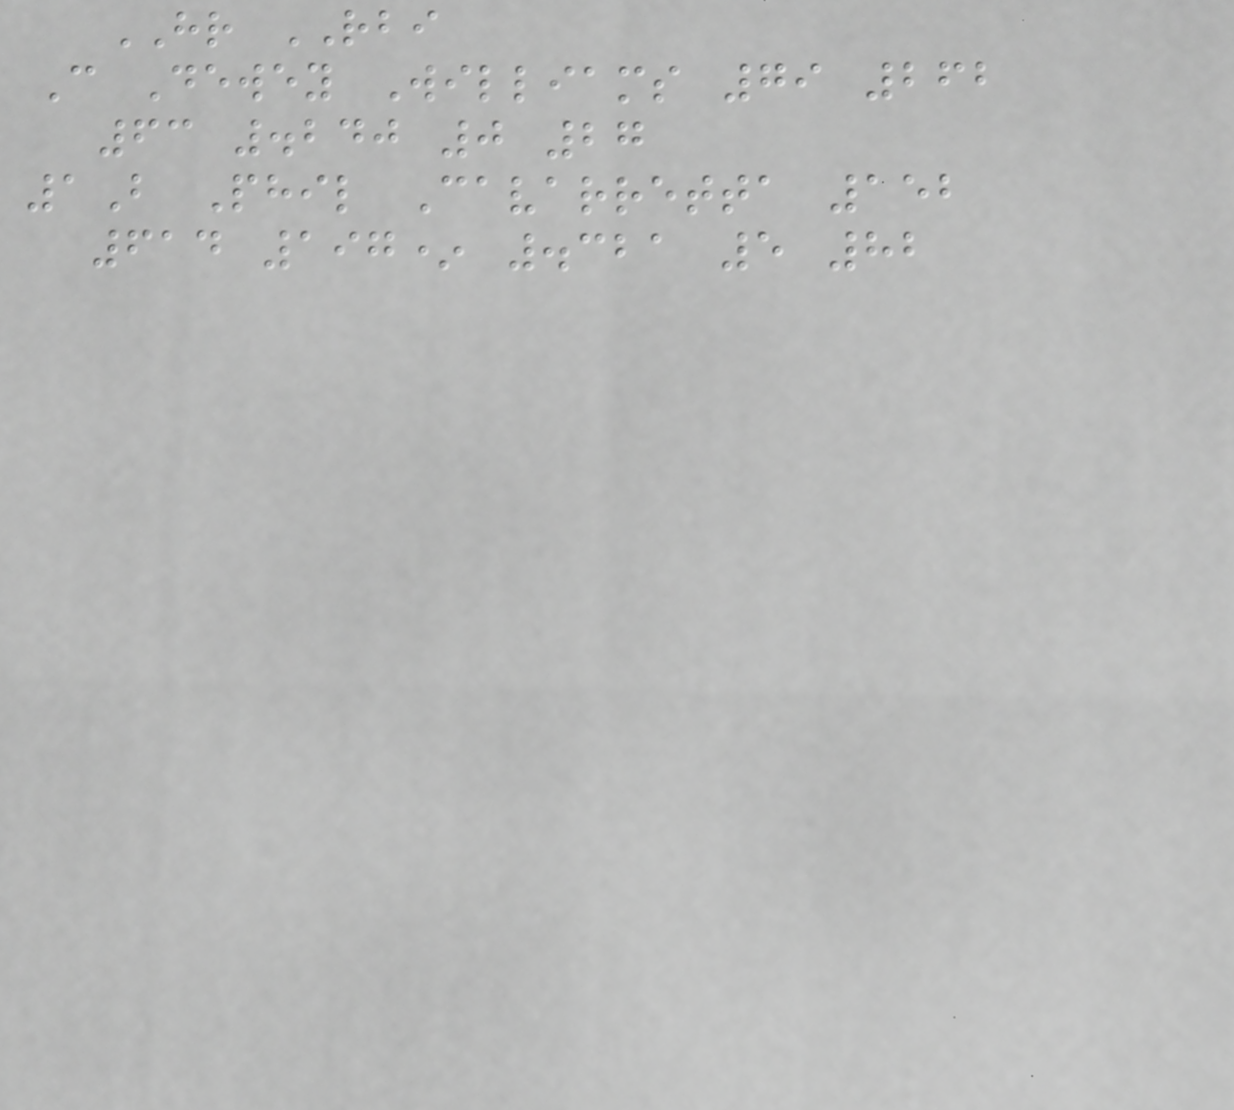HR RBI
C Dewey Williams 79 262
63 .240 0 27
1B Phil Cavarretta 152
614 197* .321 5 82
